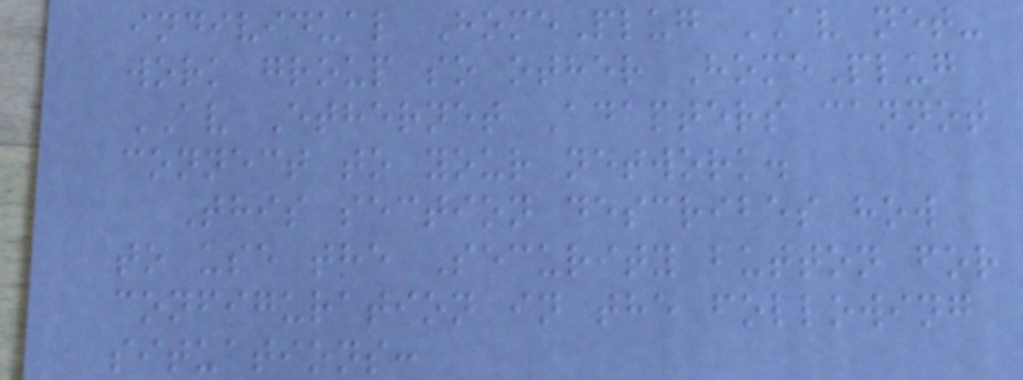individual HomePlug AV net-
work group so other HomePlug
AV Ethernet Adapters cannot
connect to your network.
This section describes how
to use the Security button for
configuration in the following
situations:
